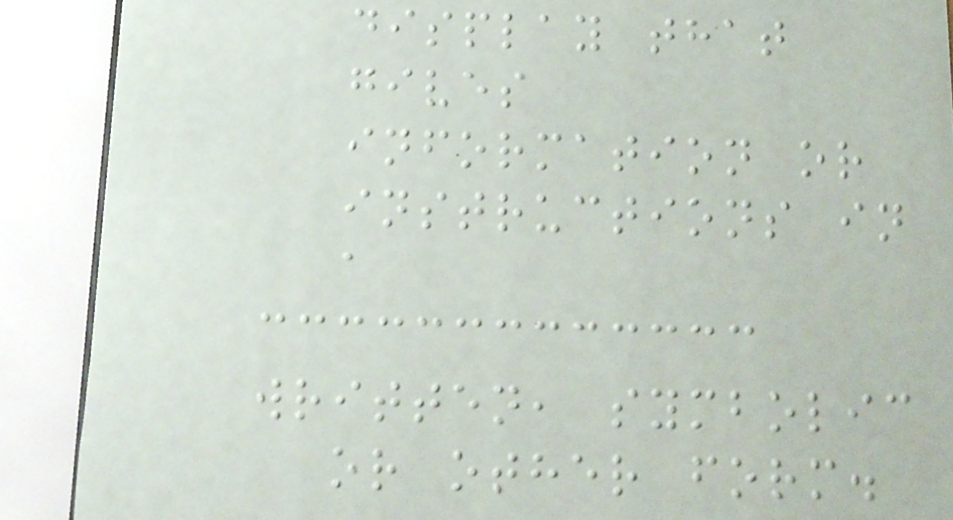display that
gives
information or
instructions in
a
written, symbolic
or other form.
